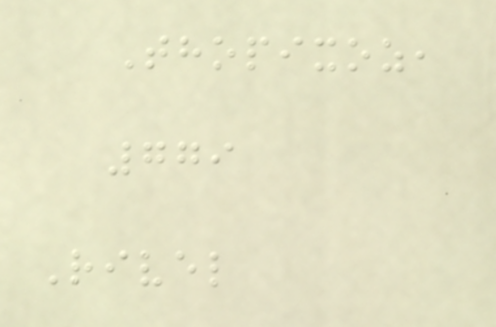Thopixoz,
779
Rivel
